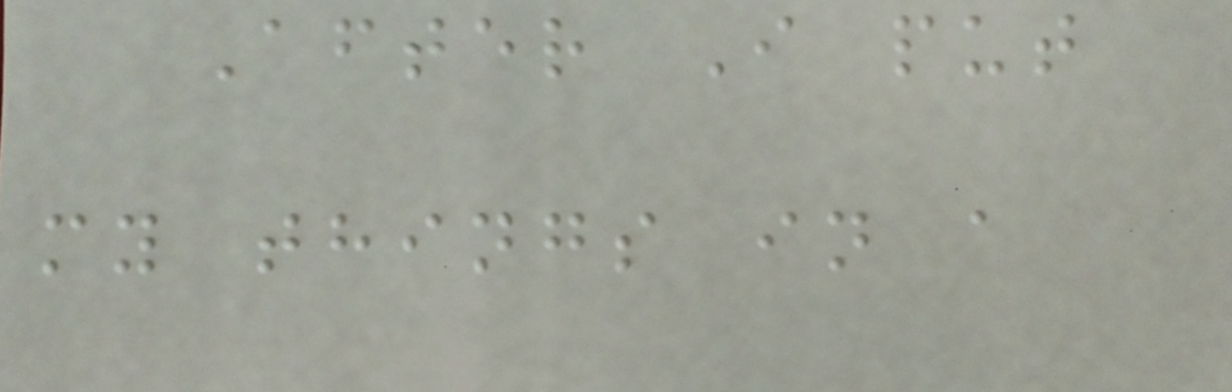After I put
my things in a
